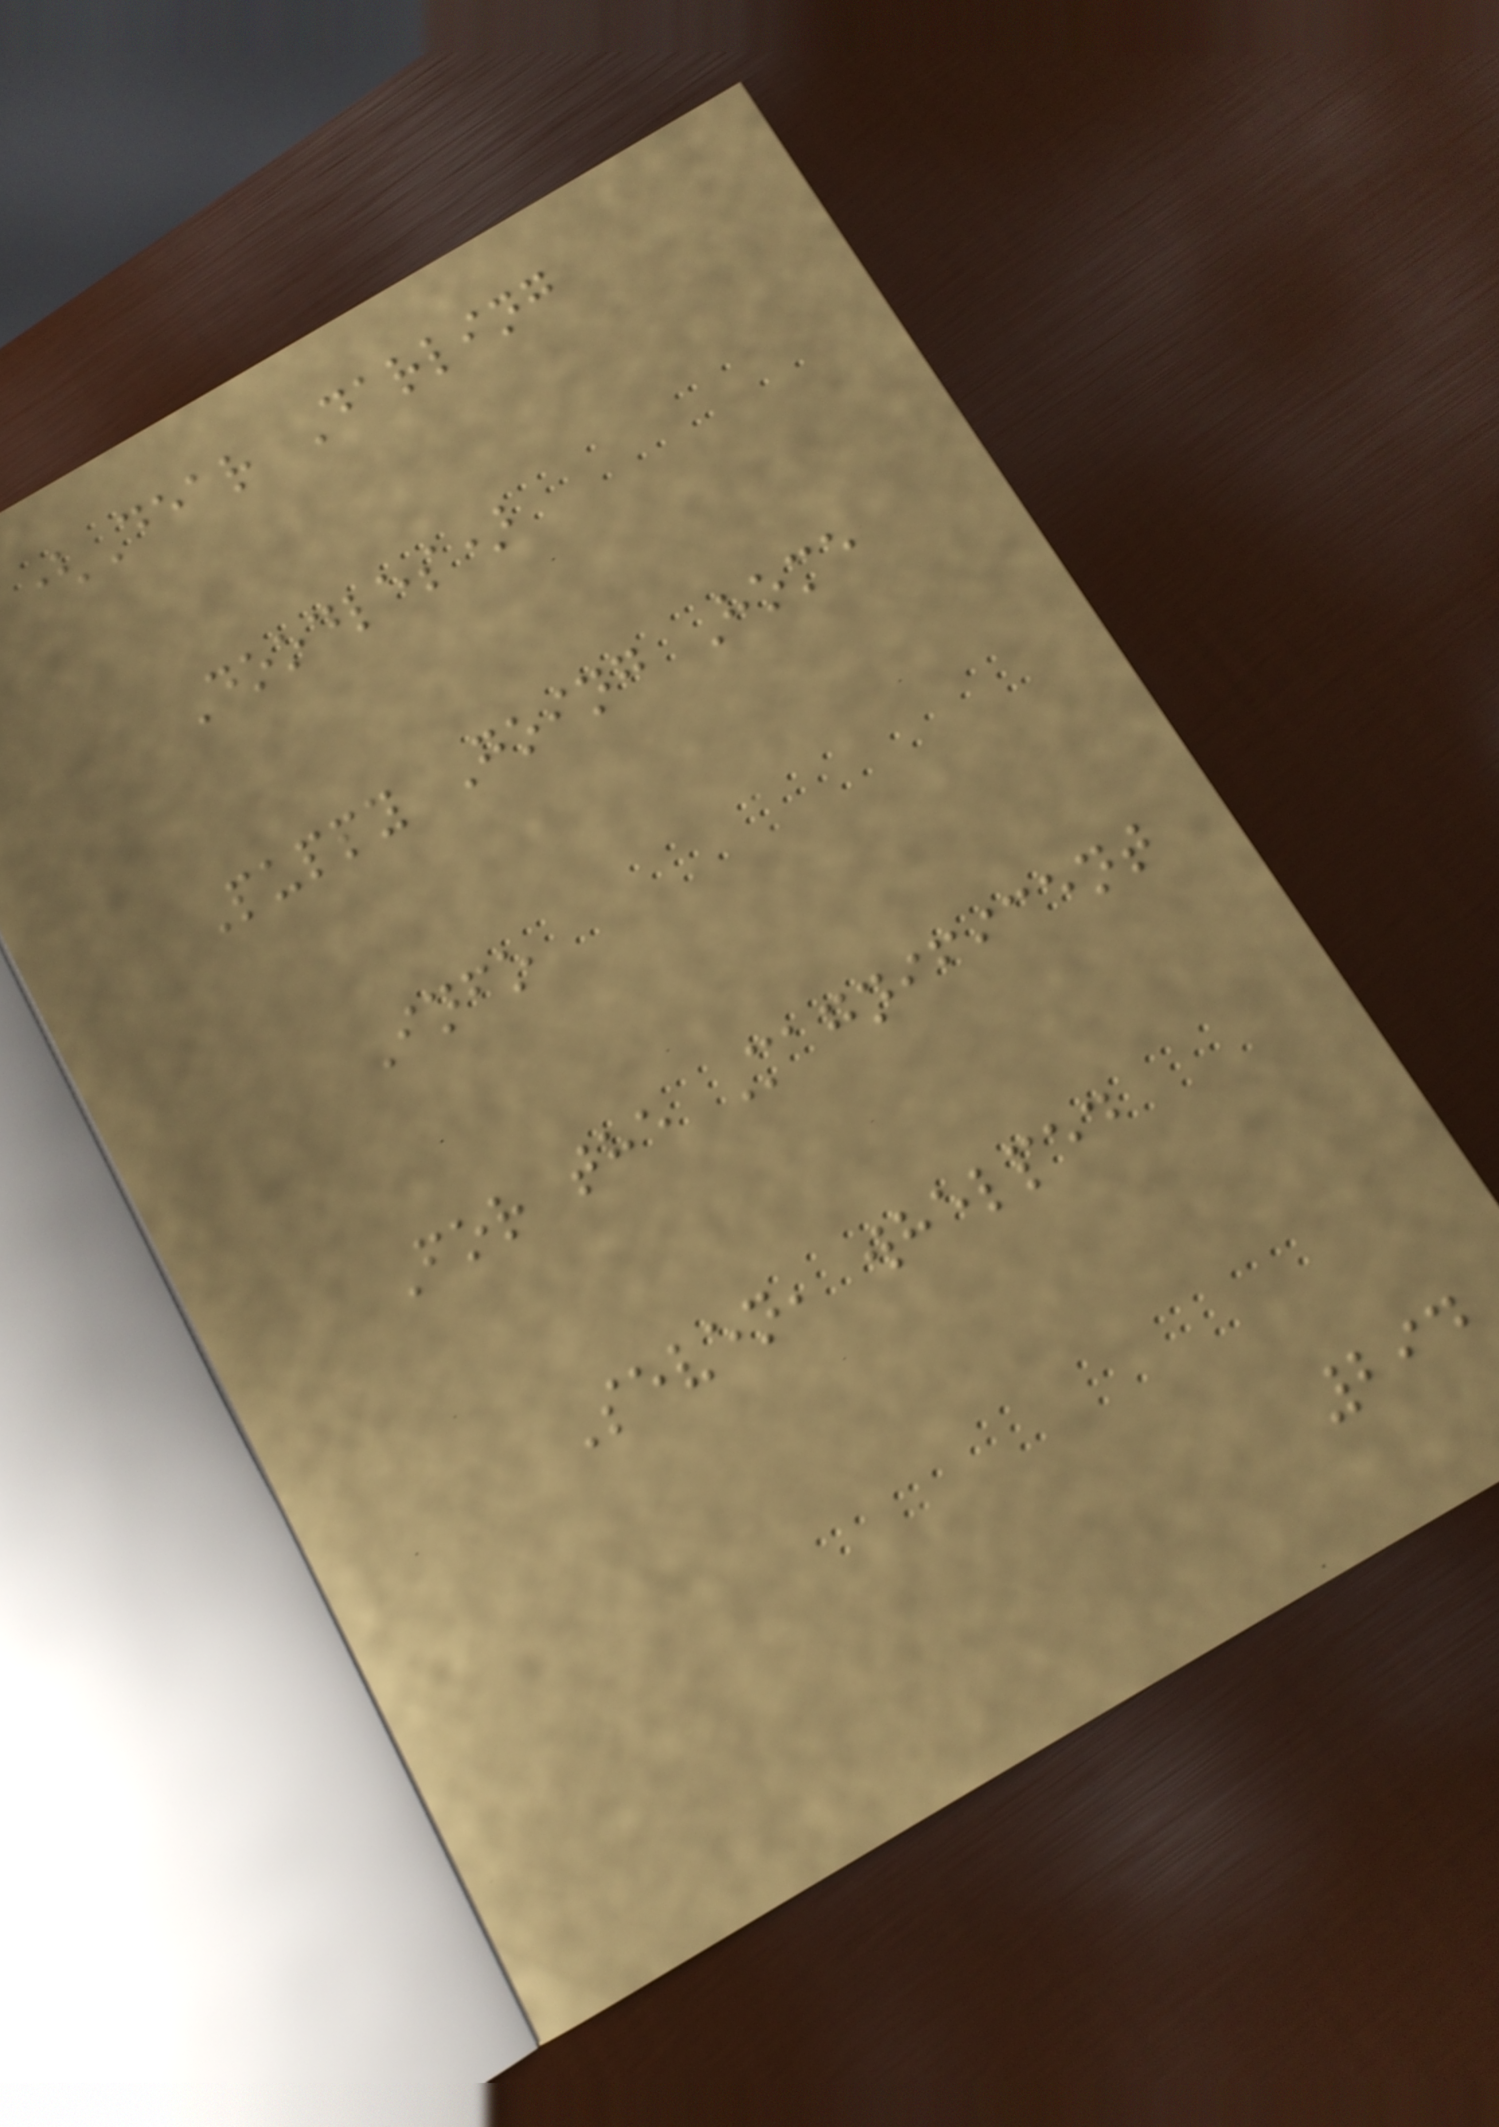(Dear Darling
Doodles)
Puppy Going Home
Info
For the Magnificent
Seven, whelped
294
